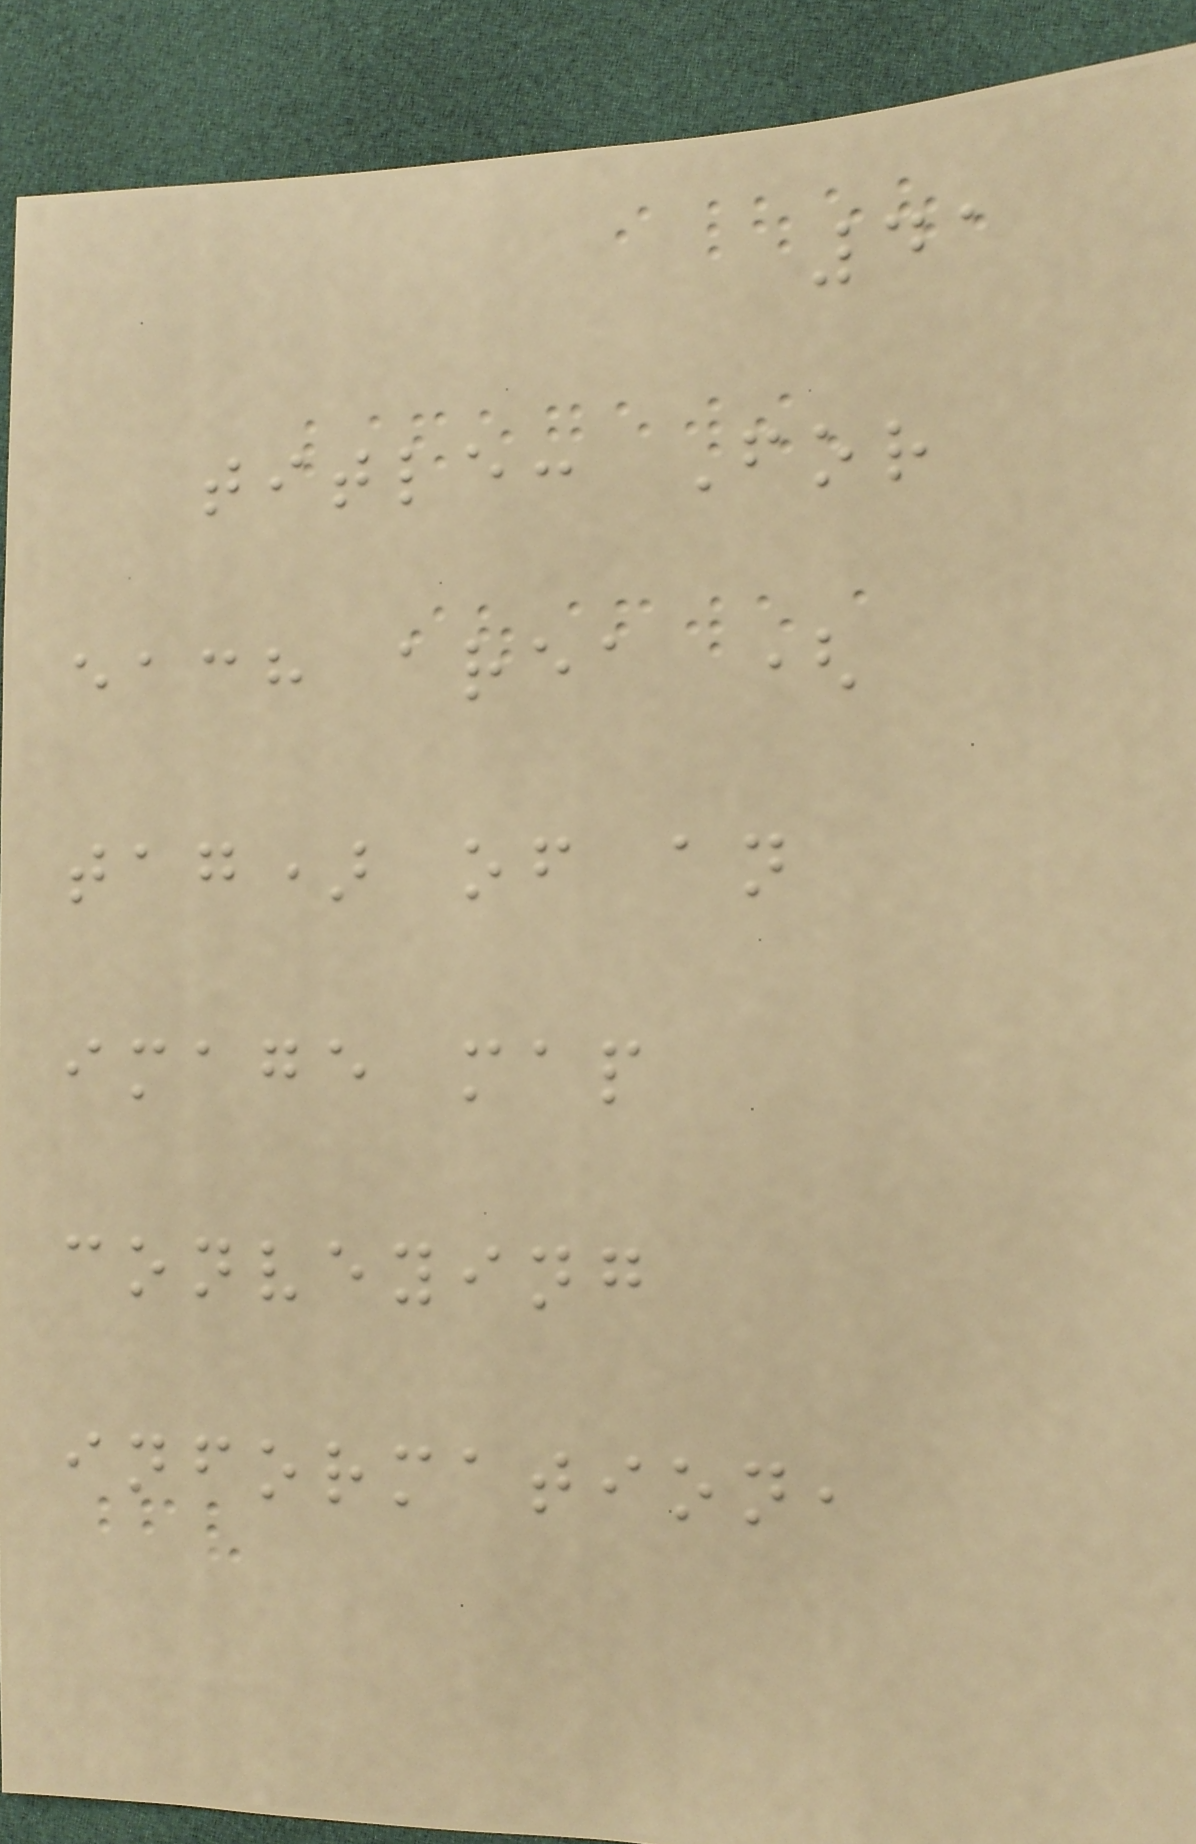41
title: For
each area (
tag) of an
image map
conveying
information,
